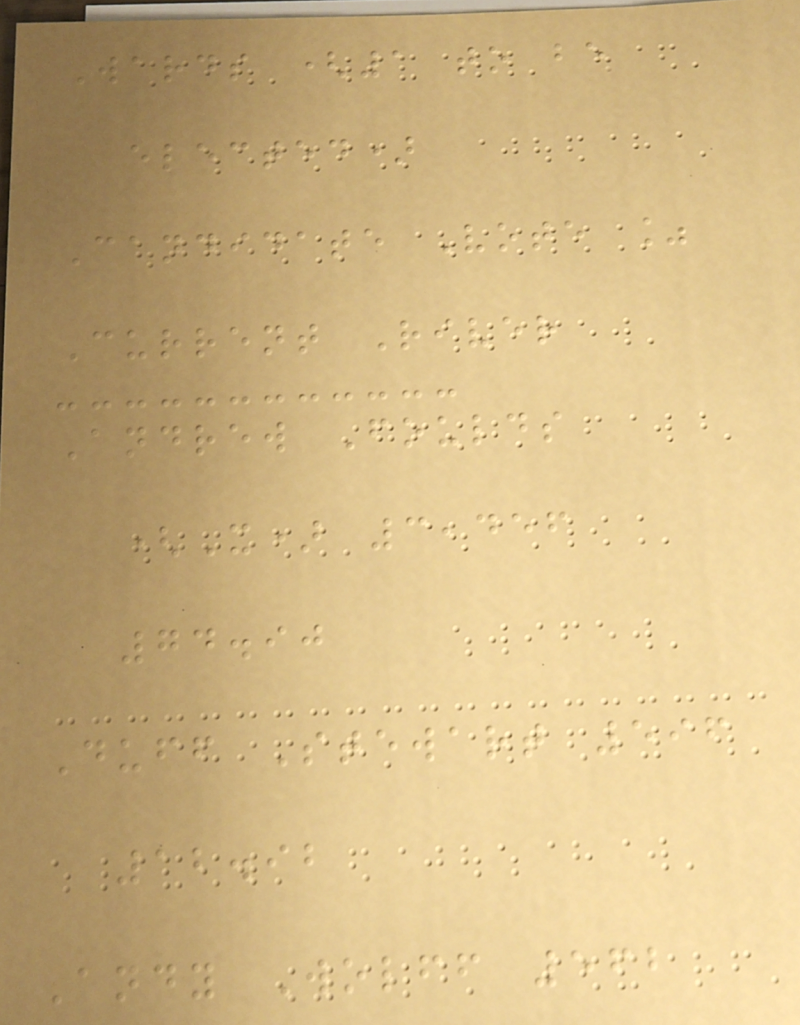Wards (1 to be
elected)
Candidate Vote %
Current River
Andrew Foulds
(X) 3,456
74.90
Duff Stewart 596
12.92
Andy Wolff 562
